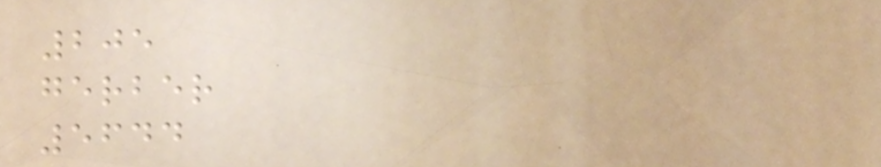205
gerber
5644
